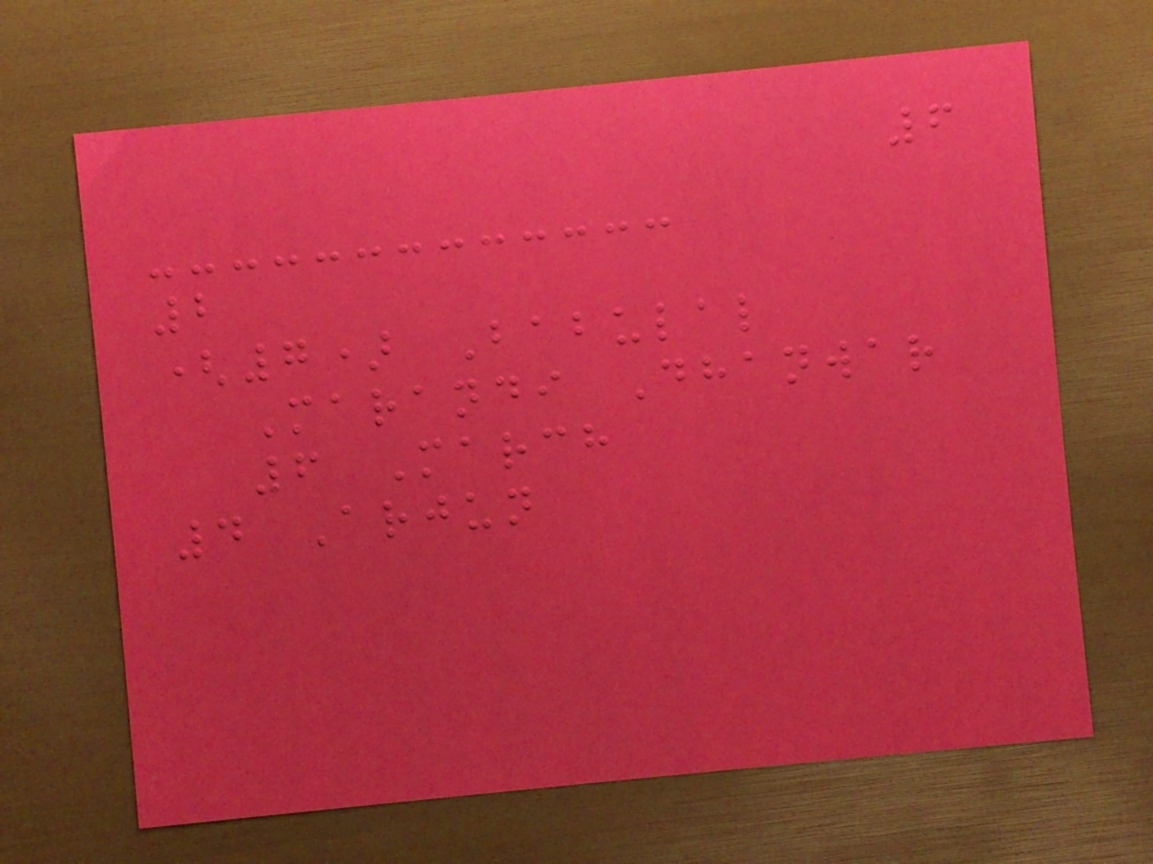6
2
(7) Babulal
Marandi Dhanwar
6 March
4 Arjun
